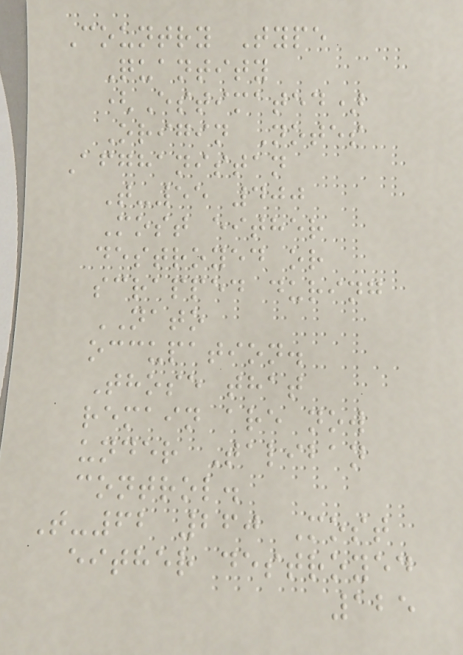Country Type
Quantity
(Estimated)
Origin Notes
Afghanistan
T-55 400
Most either
destroyed or
scrapped during
NATO
occupation.
Those that
remain are now
under Taliban
control.
T-62 260 Most
either destroyed
125
